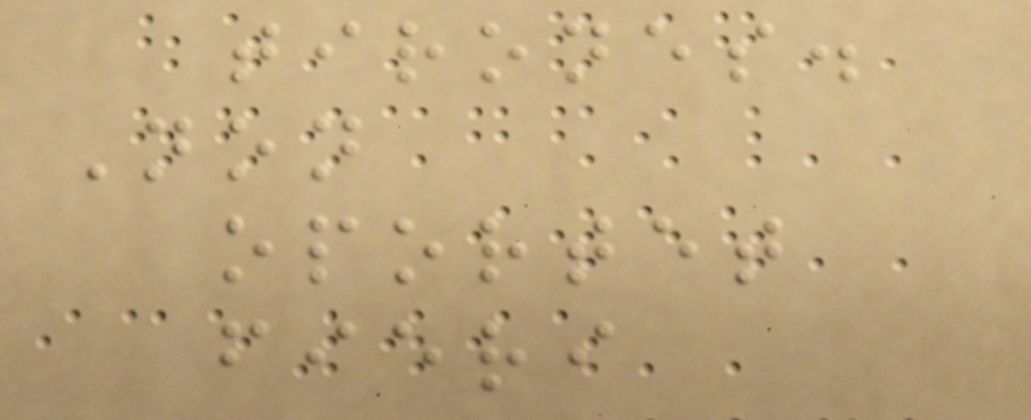tirones.
Non
oportet
fieri
